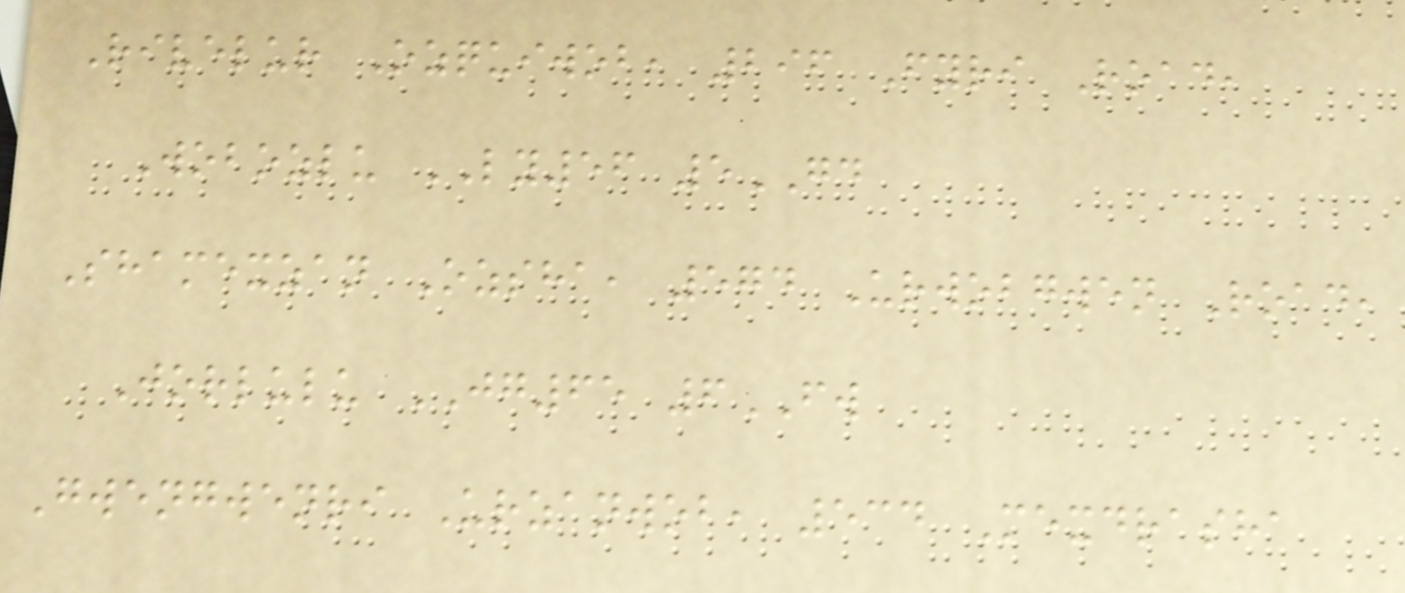Rivelur Ozquiwob, 296 Fyri Road,
Wobozlu LY56 5GD
Shamexzan Ozsha, 574 Urwobgwen Road,
Jorlulu JG65 6FW
Gwengwenri Urzanwob, 534 Mexdrasha
